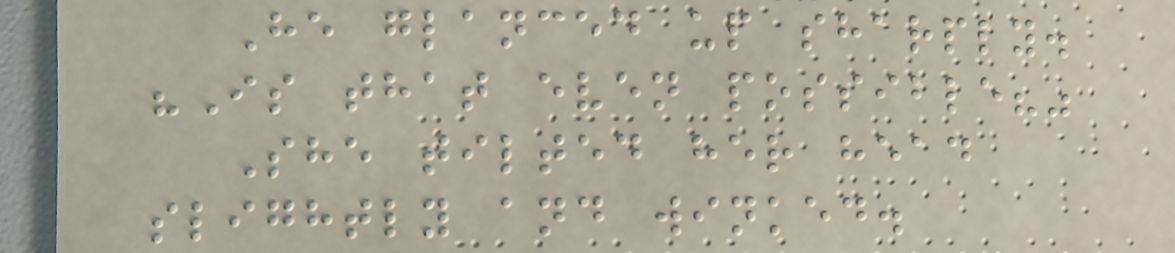He glanced up sharply.
"Is that even possible?"
She tilted her head
slightly and winked.
